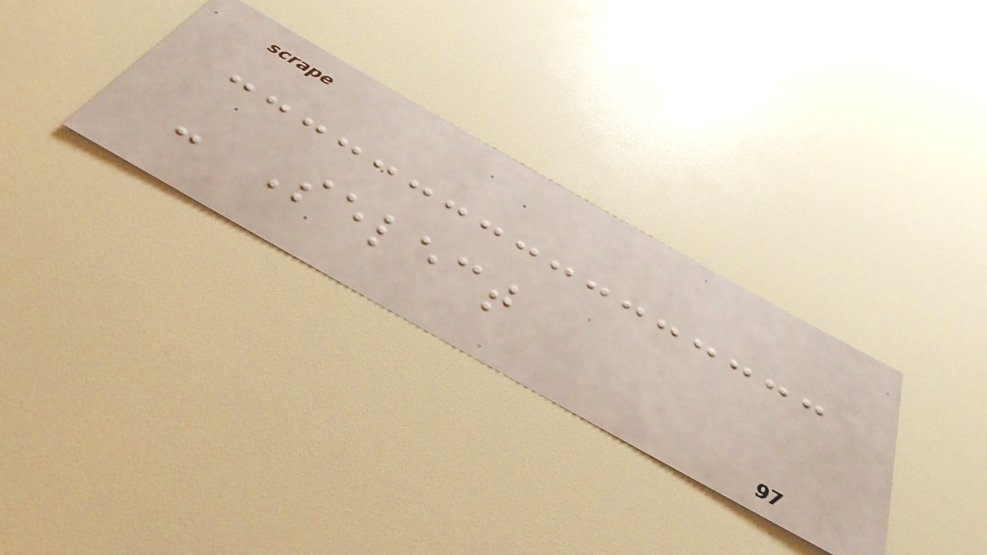- Select
